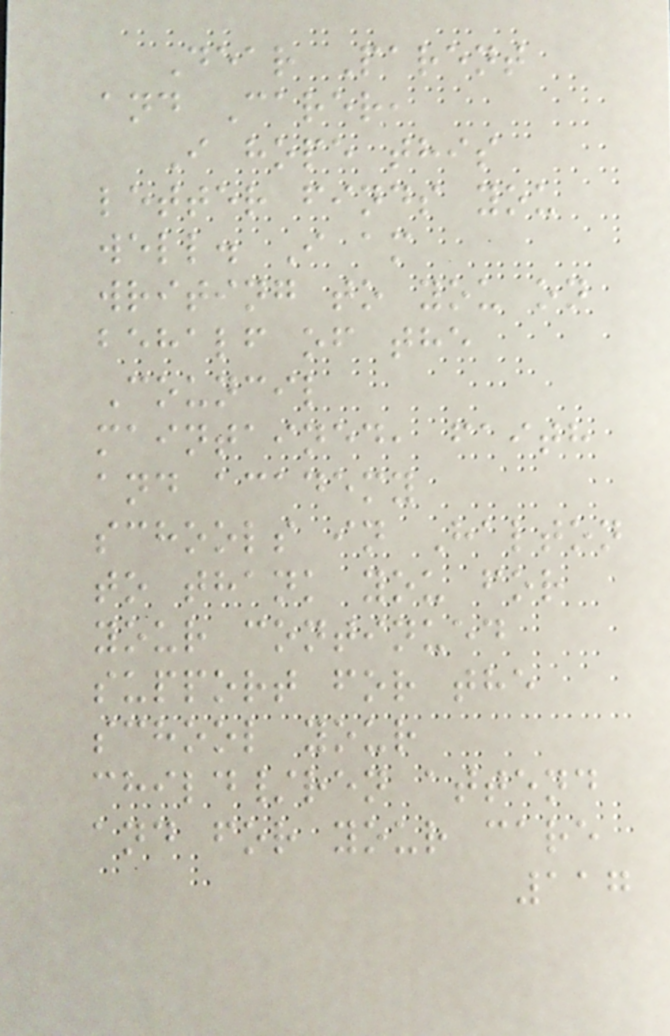Dear Parent
and Carer,
I hope this
letter finds you
well. I am
writing to you on
behalf of the
Council
maintained, faith
and academy
schools in Halton
to thank you for
your continued
support for the
school your
child/ren attend
and for your care
117
